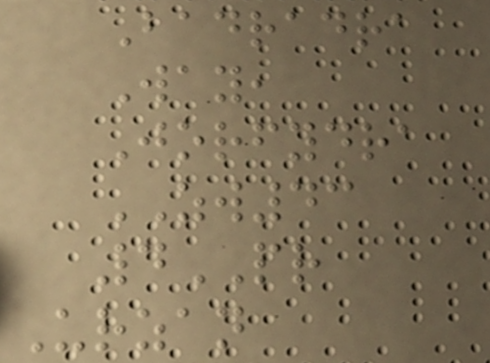Badradra
Way,
Jorfydra
ZW43
4PR
Urzan
